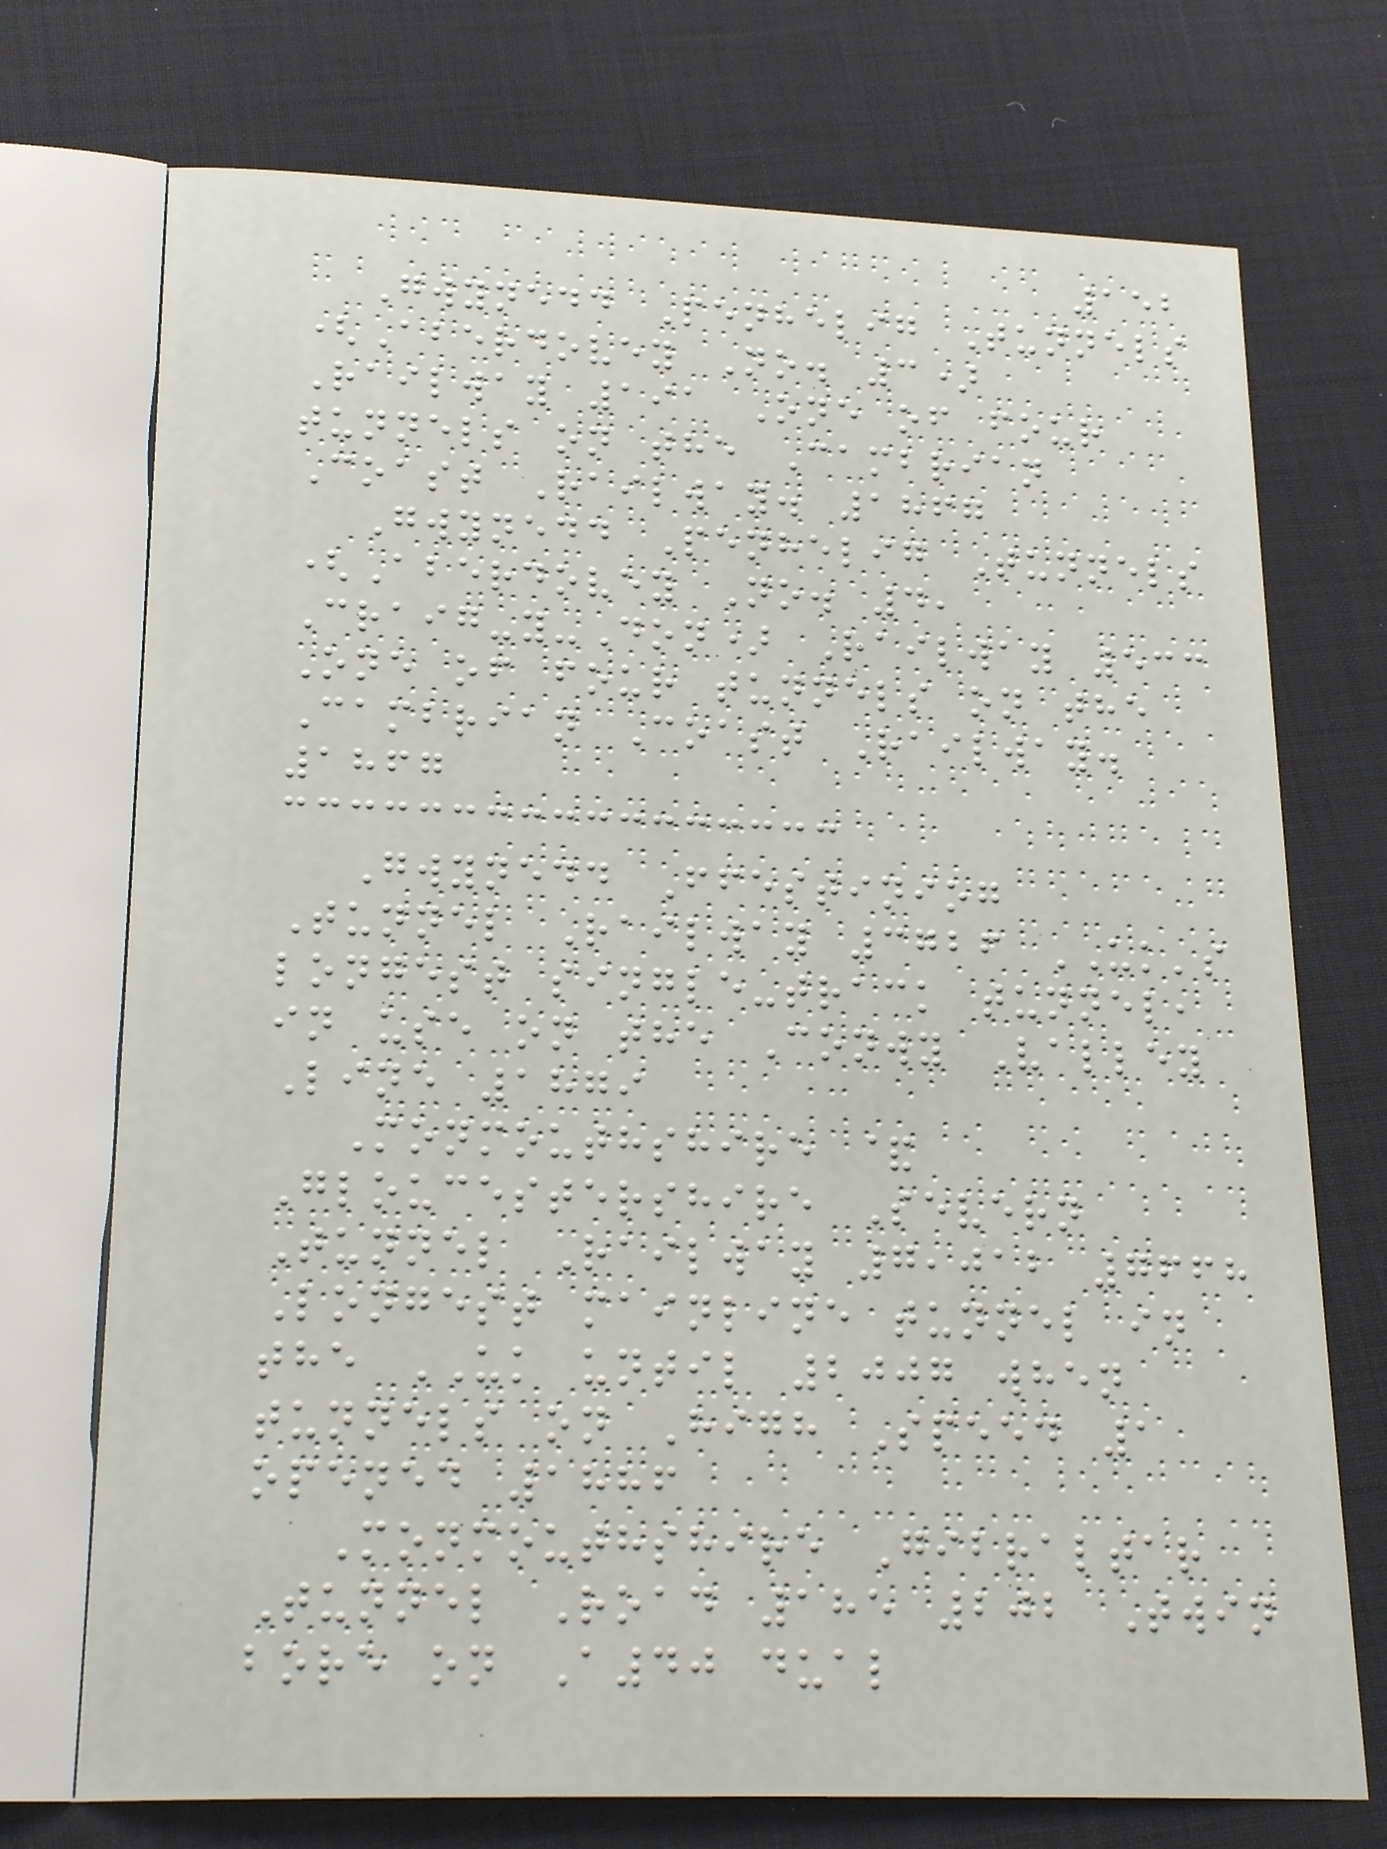152
Gwynedd Penhelig Tunnels
(Aberdovey No. 3)
Railway 191 One of four
tunnels on the Cambrian
Coast Railway. 1867
Gwynedd Penhelig Tunnels
(Aberdovey No. 4,
Craig-y-Don) Railway 533
One of four tunnels on the
Cambrian Coast Railway.
1867
Gwynedd Ffestiniog
Tunnel Railway 3726 UK's
longest single-track tunnel,
in use on the Conwy Valley
Line 1879
Monmouthshire &
Gloucestershire Severn
Tunnel Railway 7,012 7668
Longest mainline tunnel in
the UK until 2007 when
tunnels on High Speed 1
opened 1886
Monmouthshire Gibraltar
Tunnel Road 185 202 Twin
bore on A40 dual
